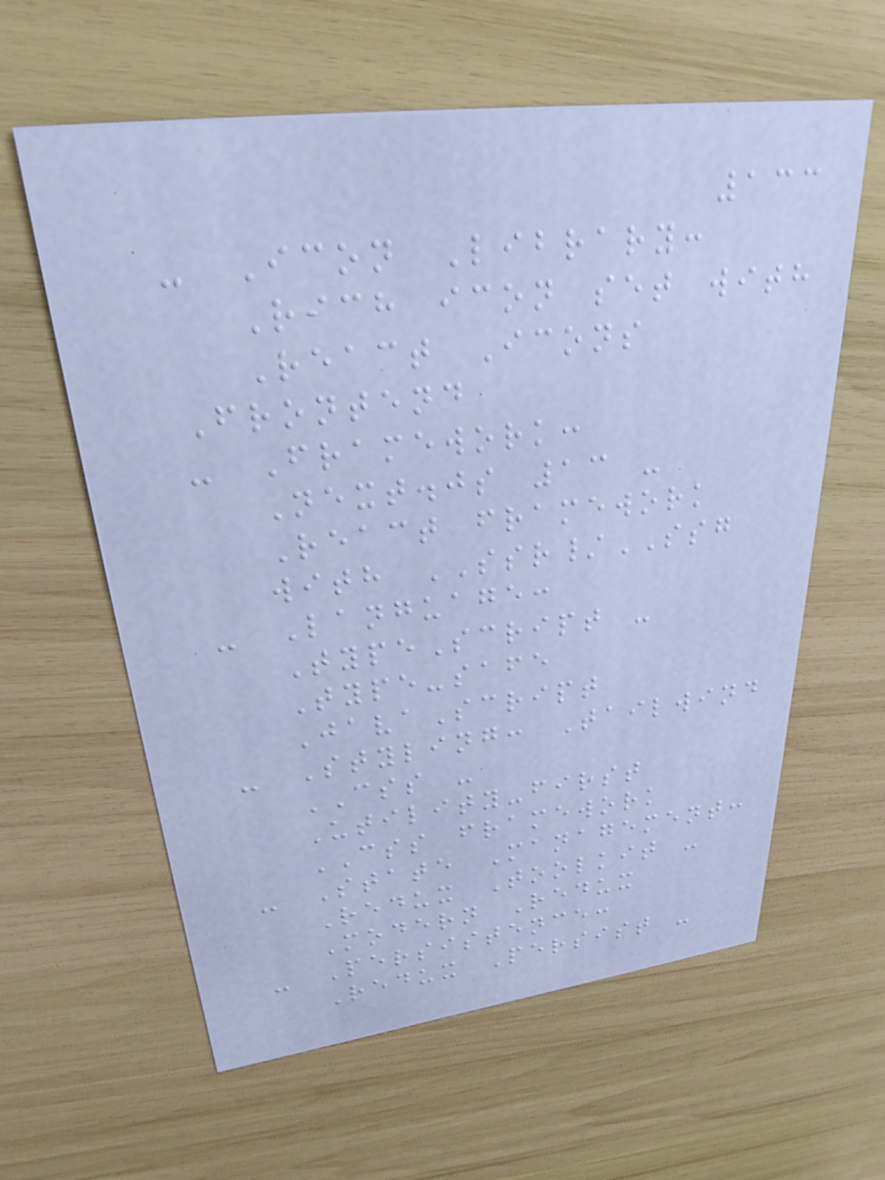133
- Icon Library:
Rich icon set with
React Icons
Frontend
- Framework:
Next.js 13 -
React framework
with SSR/SSG
- Language:
TypeScript -
Type-safe
JavaScript
- Styling: Tailwind
CSS -
Utility-first
CSS framework
- State Management:
Redux Toolkit -
Modern Redux
- Persistence:
Redux Persist -
